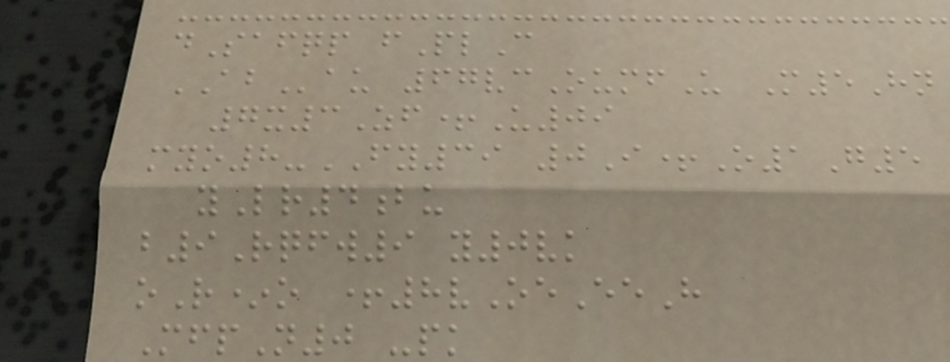dSafqp fPlC
ABau 67vcOumfU M5Hn
7x3Zf+U09
myo8-FY39 0I+O1G5
yLr4bu
b9Rqfw9 y0vk
oR*o +8vOeEeH
MfpN0 -pk
